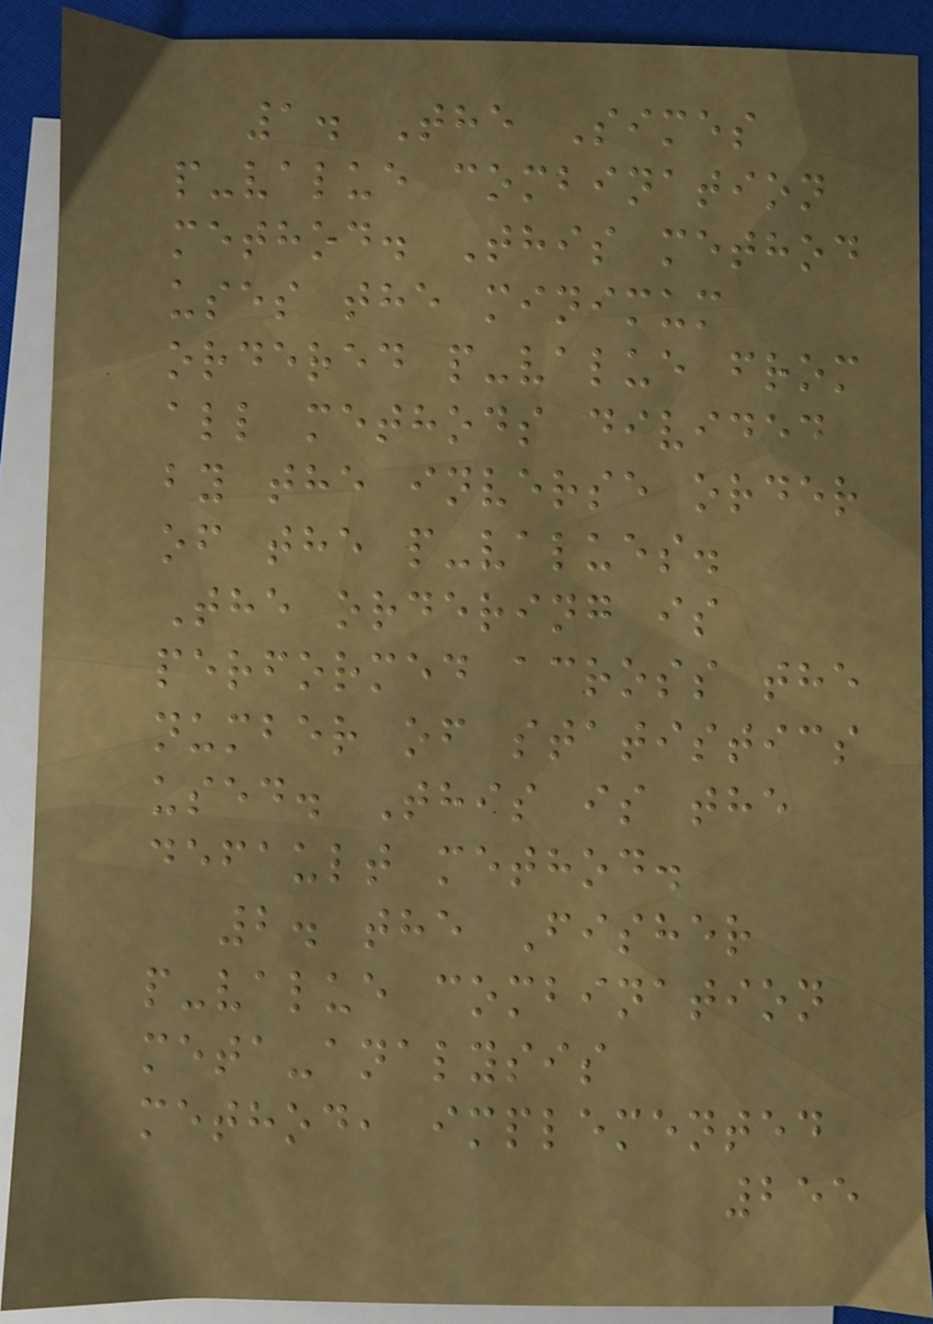1. The Simes
p-value combination
method. This method
uses the minimum
ordered p-value from
all methods divided
by the inverse order
of the p-values.
The ordering is
performed across the
number of statistics
used. This is the
default method.
2. the Fisher
p-value combination
meta-analysis
method, implemented
255
